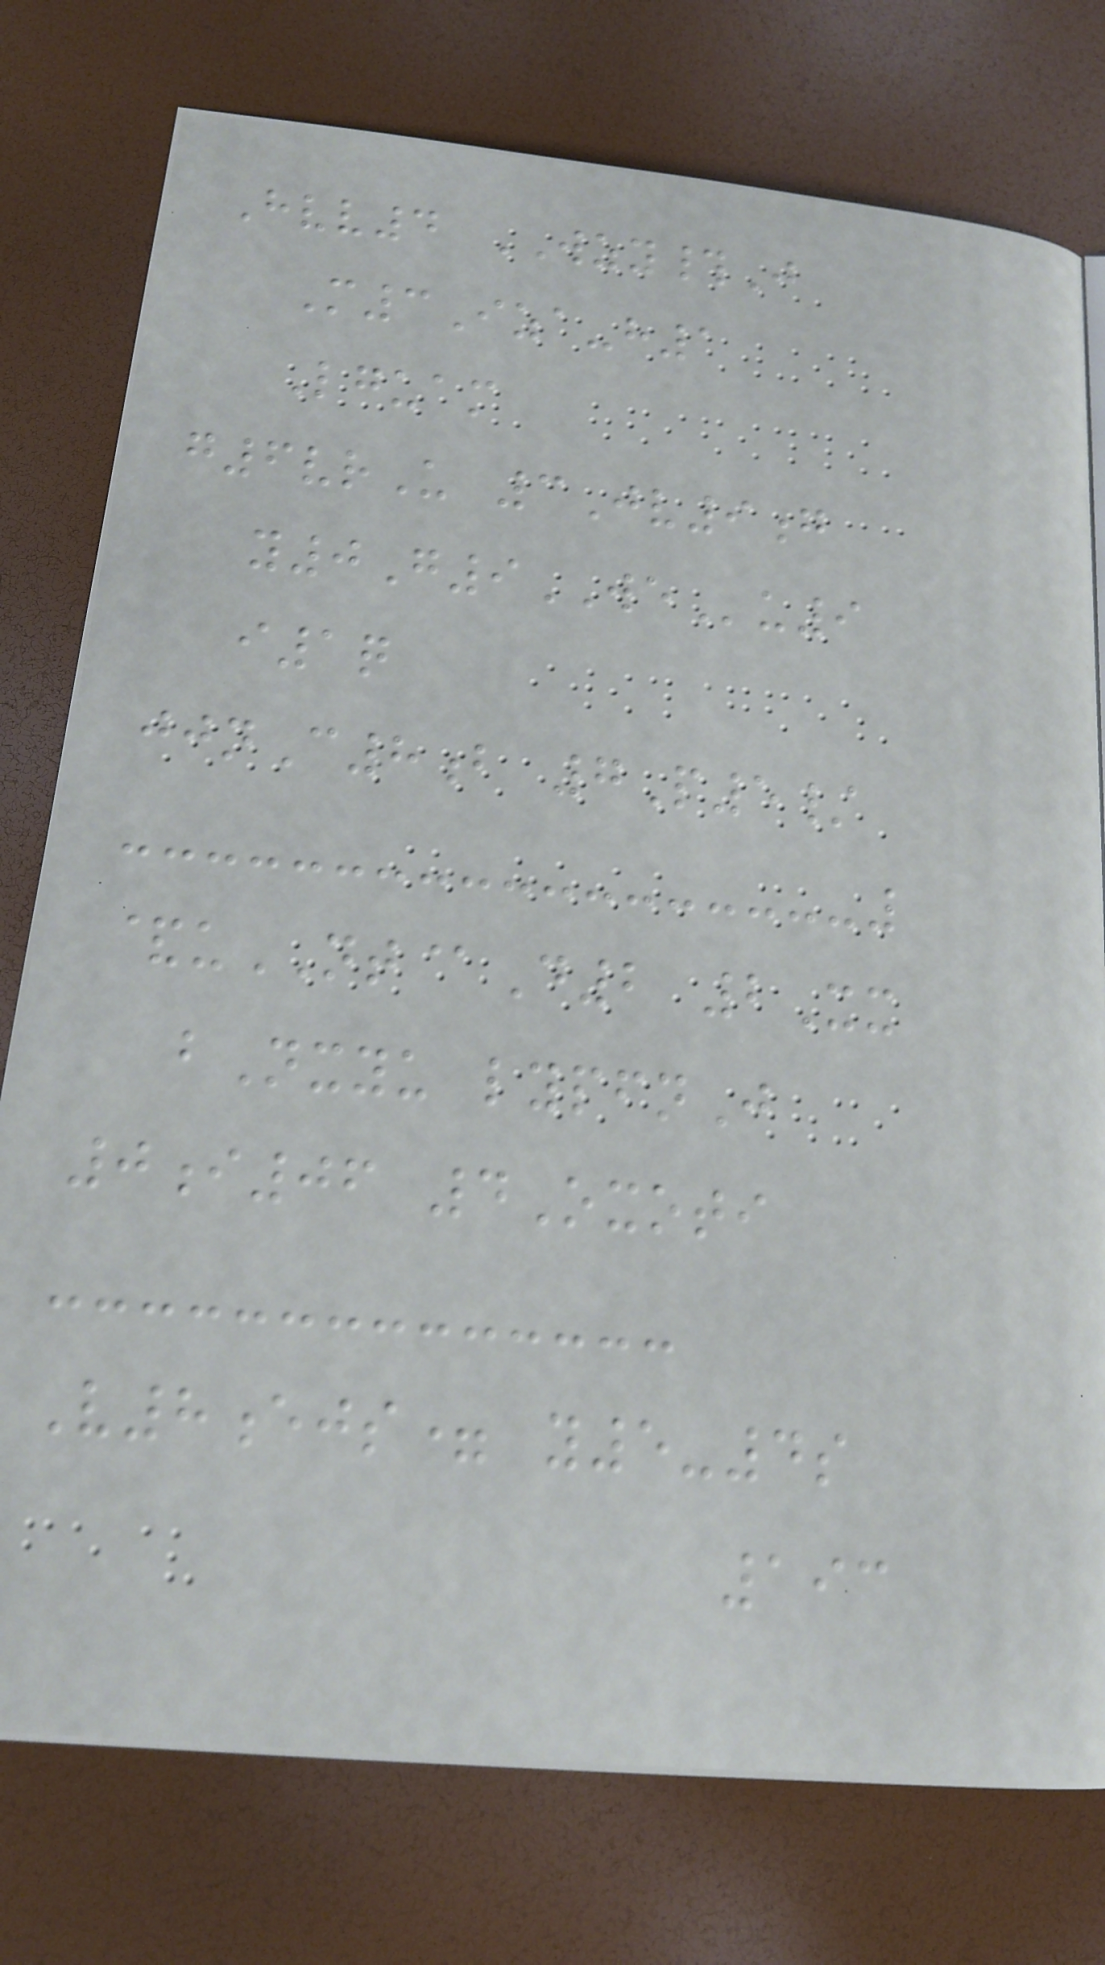Hvv4 WZY#J
M3Iza-h1
Lguam
g6vrU 3Jv9g
y0G9WEu9
i1q
jjnC8b 7P5/
&uNT@D2 2Xx
bNxyu lypfnJ
0i06 4Oxoti
V8ejs= y5-4s
193
